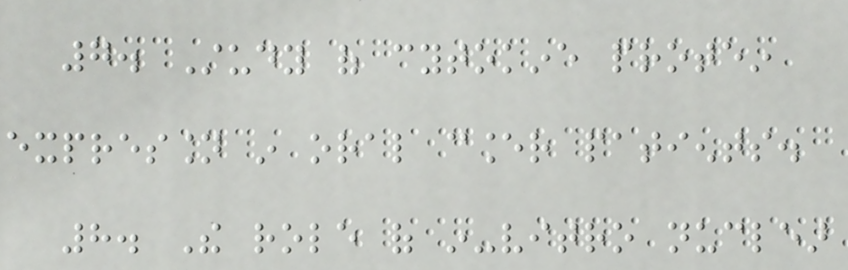7. Study of cytokine protein
expression in oral cancer patients.
8. The role of in-vitro nuclear
